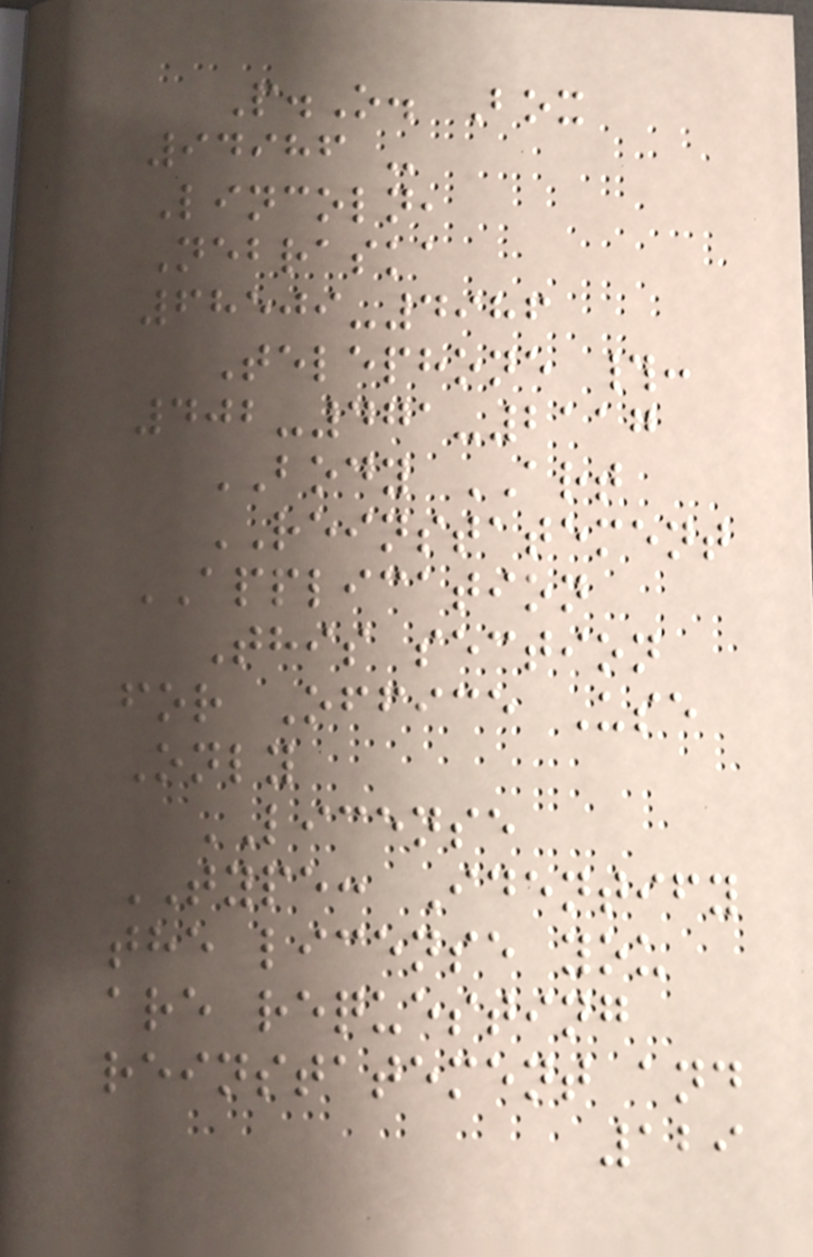P.O. Box
94986 -
Lincoln,
Nebraska
68509-4986
Telephone #:
402-471-2117
BODY ART
REINSTATEMENT
APPLICATION
This section
for Office Use
Only
LICENSE
TYPE: Identify
the license you
are requesting
reinstatement and
129
